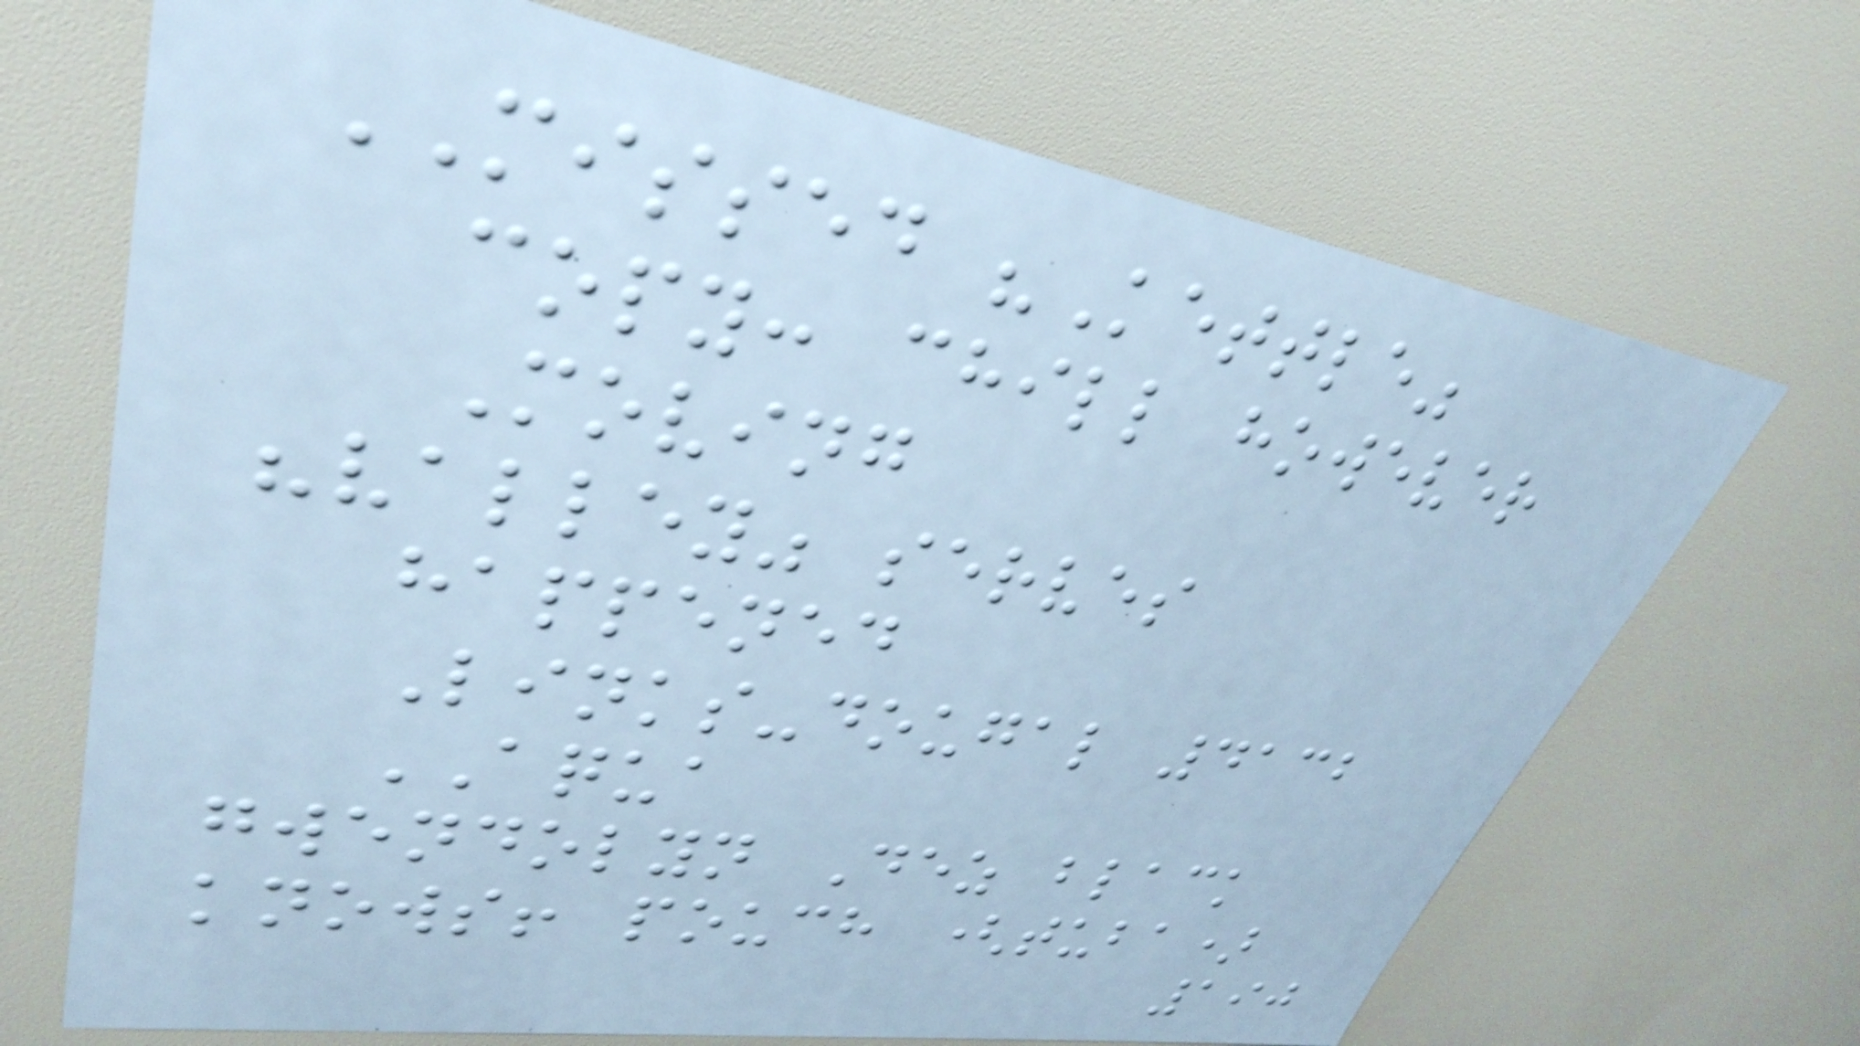MISSED "Kettle"
copy: chill however
Moving
"valley" serves
happened
Links-dougal 4132
AQUA
gwendolyn Dez black
knows! pouch (tuba)
190
